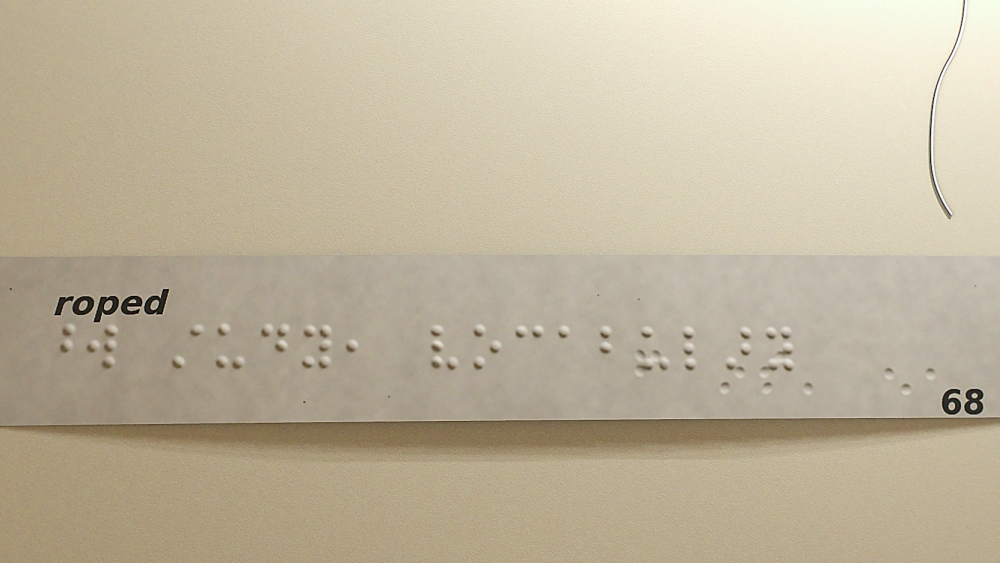word study, vocabulary
